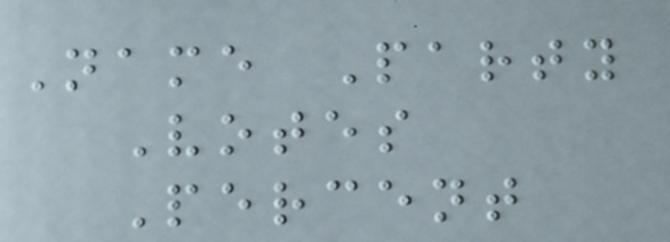Name Party
Votes
Percent
